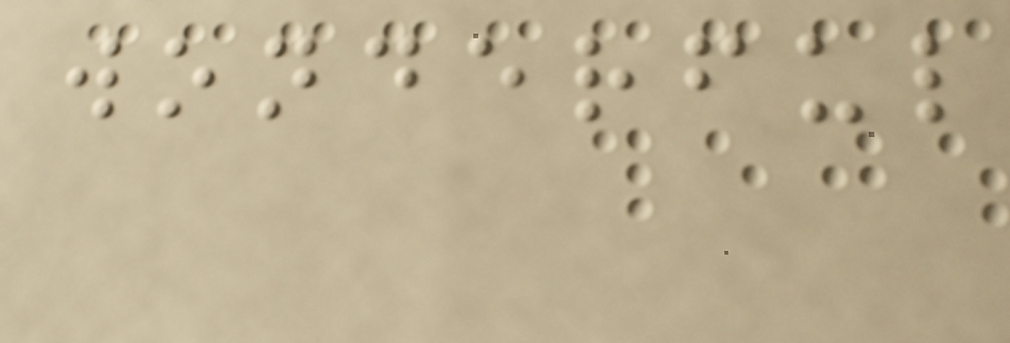wonderful
